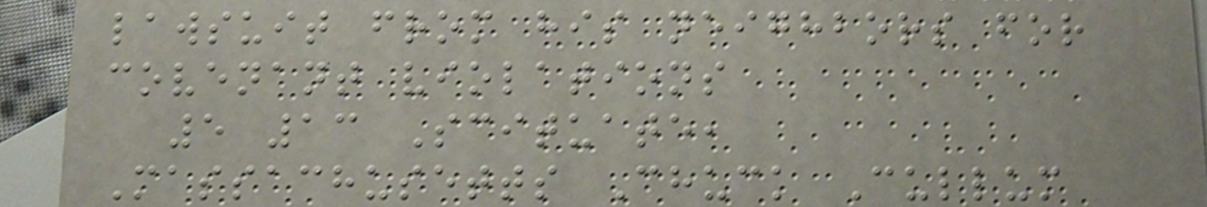lawsuit from his neighbors for
covenant violations
5 13 Scituate,
Massachusetts Chuck Cullum
